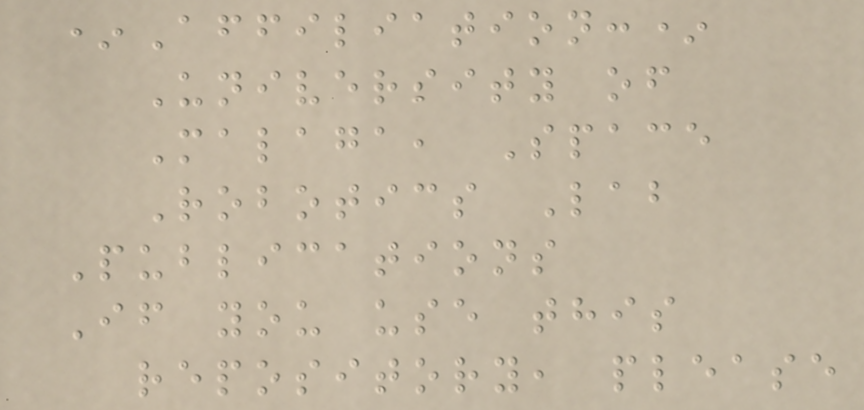*Affiliation:*
University of
Malaga, Space
Robotics Lab
Publications
If you use this
repository, please
